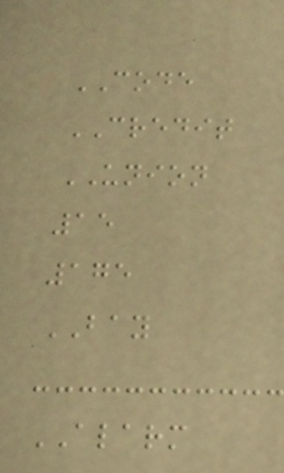CODE
CREDIT
UNION
15
175
BAY
ALARM
